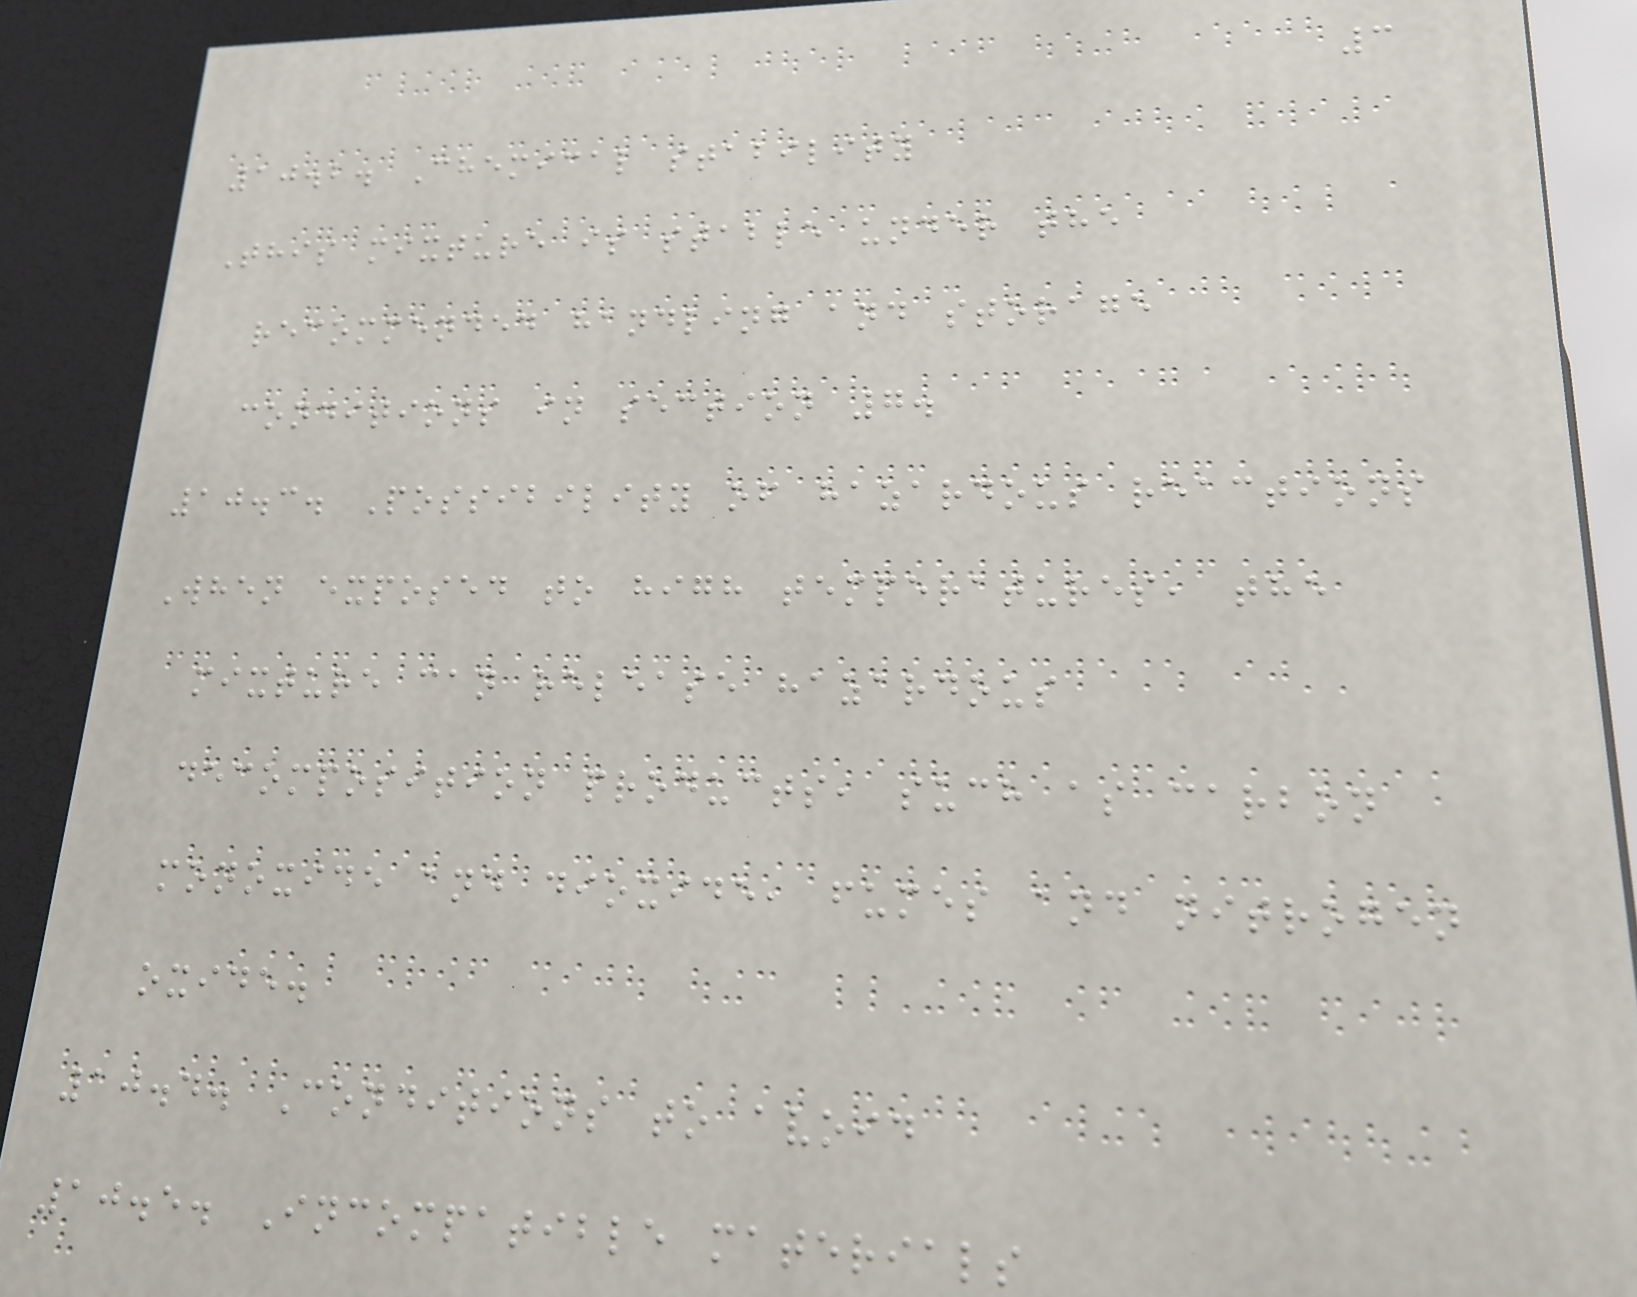3
10.2. Chemical stability
This mixture is stable under the
recommended handling and storage
conditions in section 7.
10.3. Possibility of hazardous reactions
When exposed to high temperatures, the
mixture can release hazardous
decomposition products, such as carbon
monoxide and dioxide, fumes and nitrogen
oxide.
10.4. Conditions to avoid
10.5. Incompatible materials
